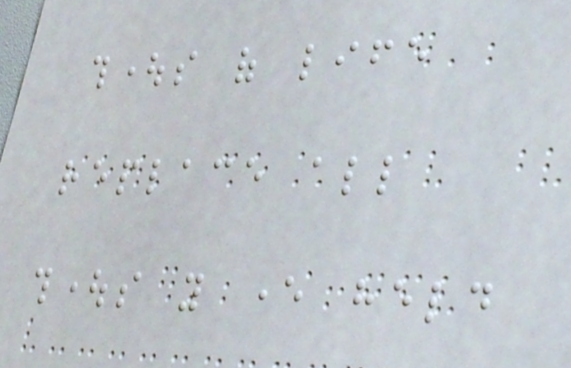thoughts of life
replace all
thoughts you ever held
